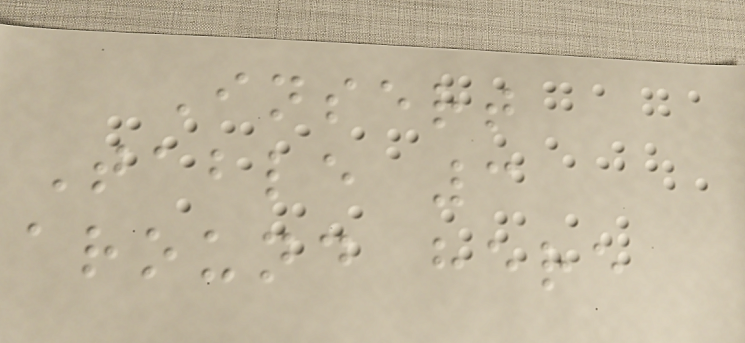Insert
Table 3
around here
